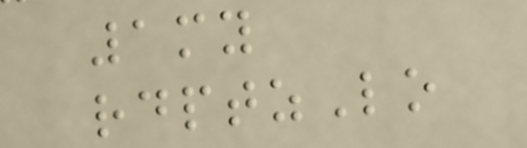1my
rdptzLo
